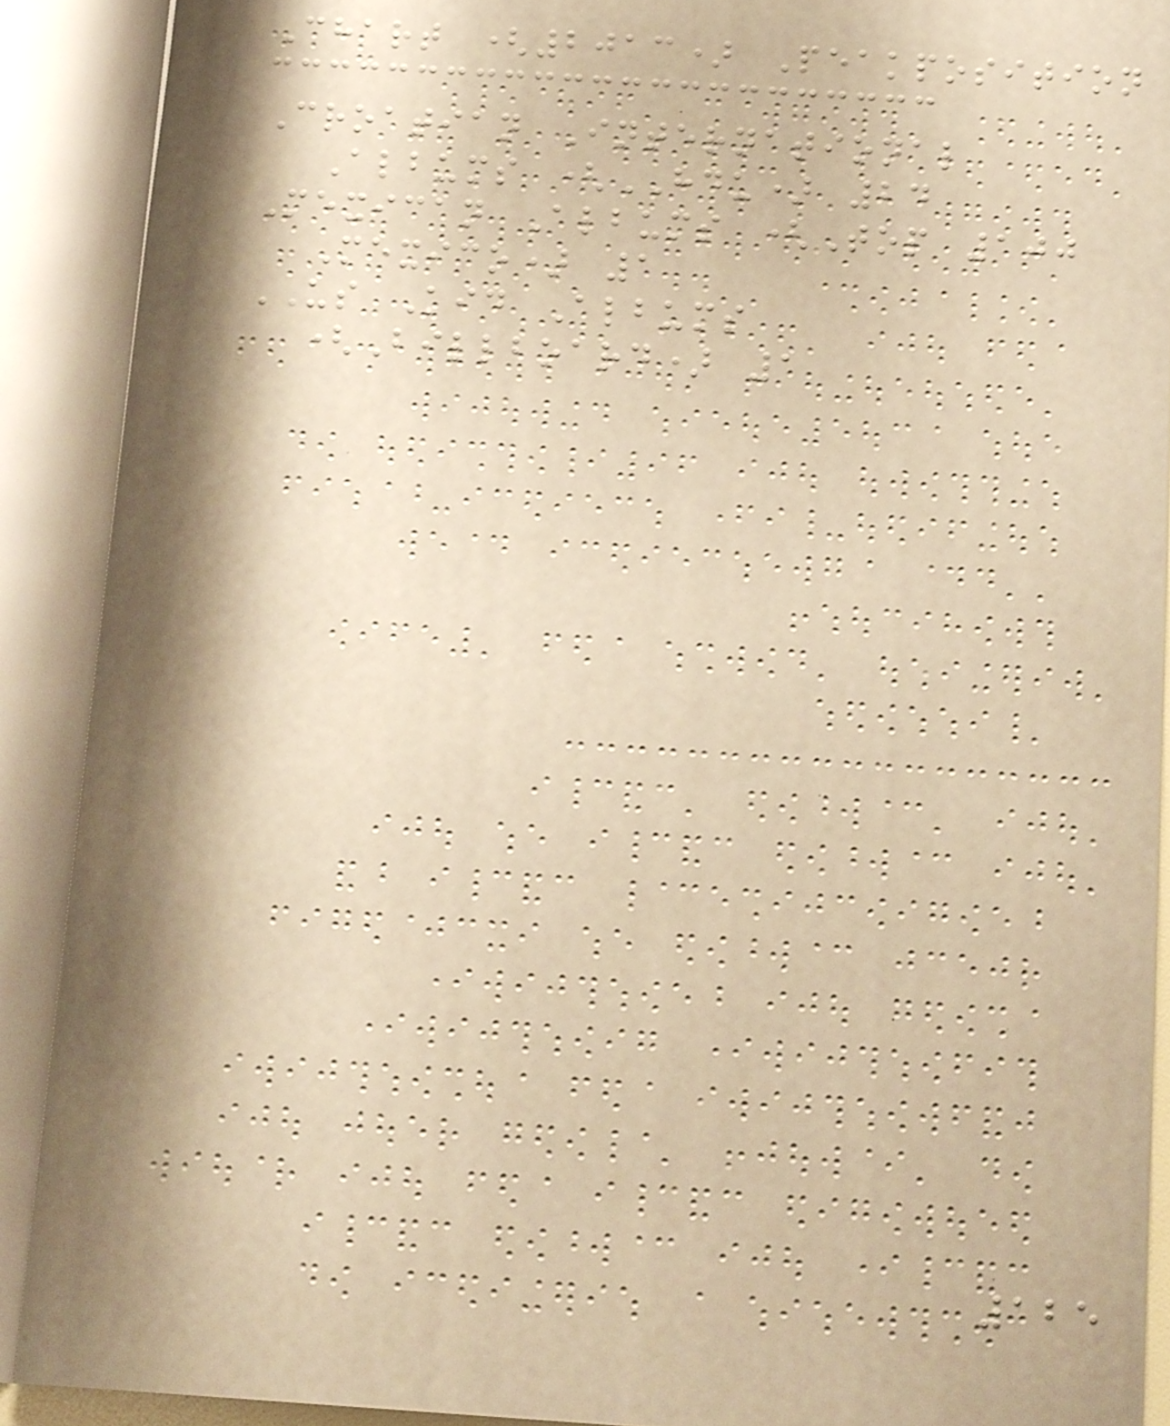Chart (2013) Peakposition
Croatian International
Albums (HDU) 24
Mexican Albums (Top 100
Mexico) 1
US Kid Albums
(Billboard) 1
125
